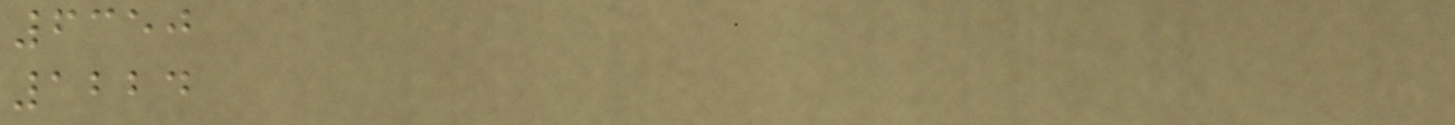6350
1224
